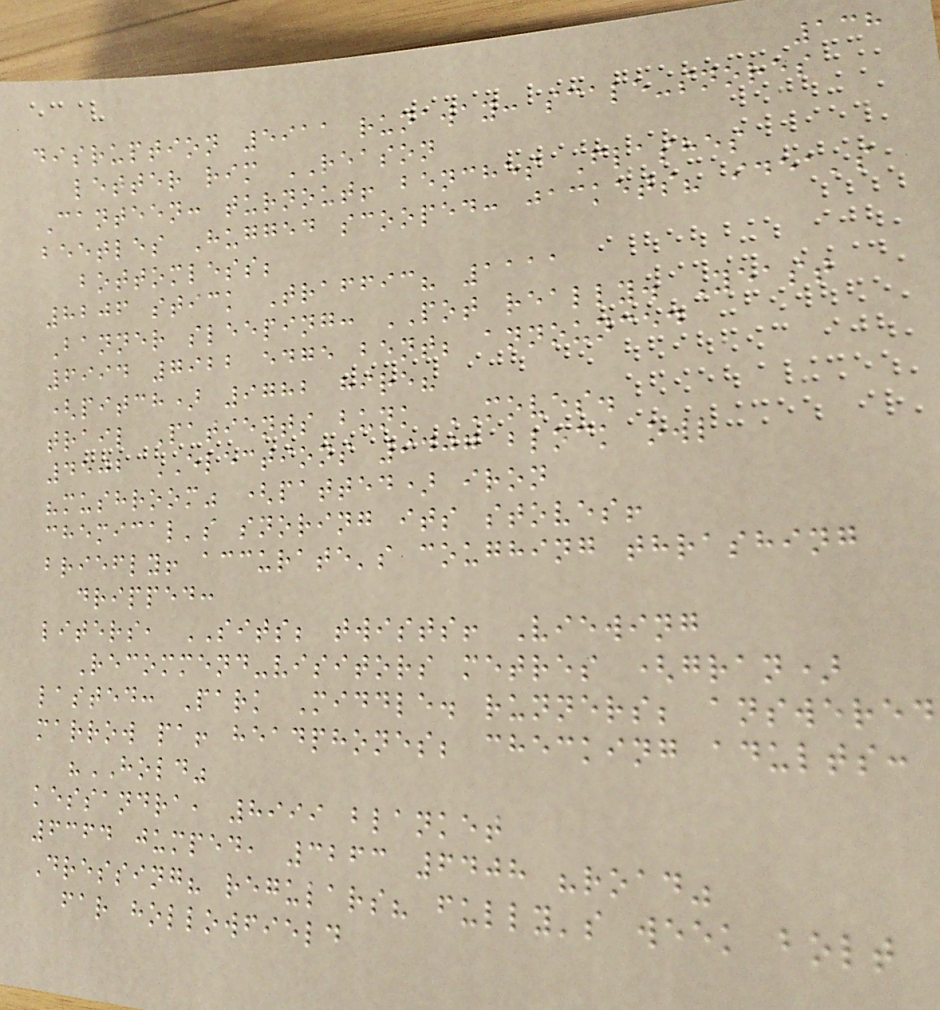138
disruption 5911 runaway: scale-snores
letter rim REASON
Canteen: turnout! benches Flashes
beetles Hugged scooped: jackets? idea's
bottomless;
8206 stick Traffic? 1111
Banner sleeping: POT really. Yeast
6994 7922 edge bent; announced
(pitch) 9782 hire?
trail Patients bunk MOVES.
4502 ELECTIONS 9407 block owl
"mushroom" (patted) iron
chemical's snoring its stoves!
briefly! accurate's coughing thrashing
dripped:
liters, SITS; twists! Viewing
Recommend-visitors metres (gran)
lasted: Park Middle. runners; answered
marrow pa! headphones; checking adults:
"HOLD"
kessandra, 8999 blanket
6364 jumped, 3263 6408 "road"
Dressing? regulars? fully's week bolt
far hollowfield
